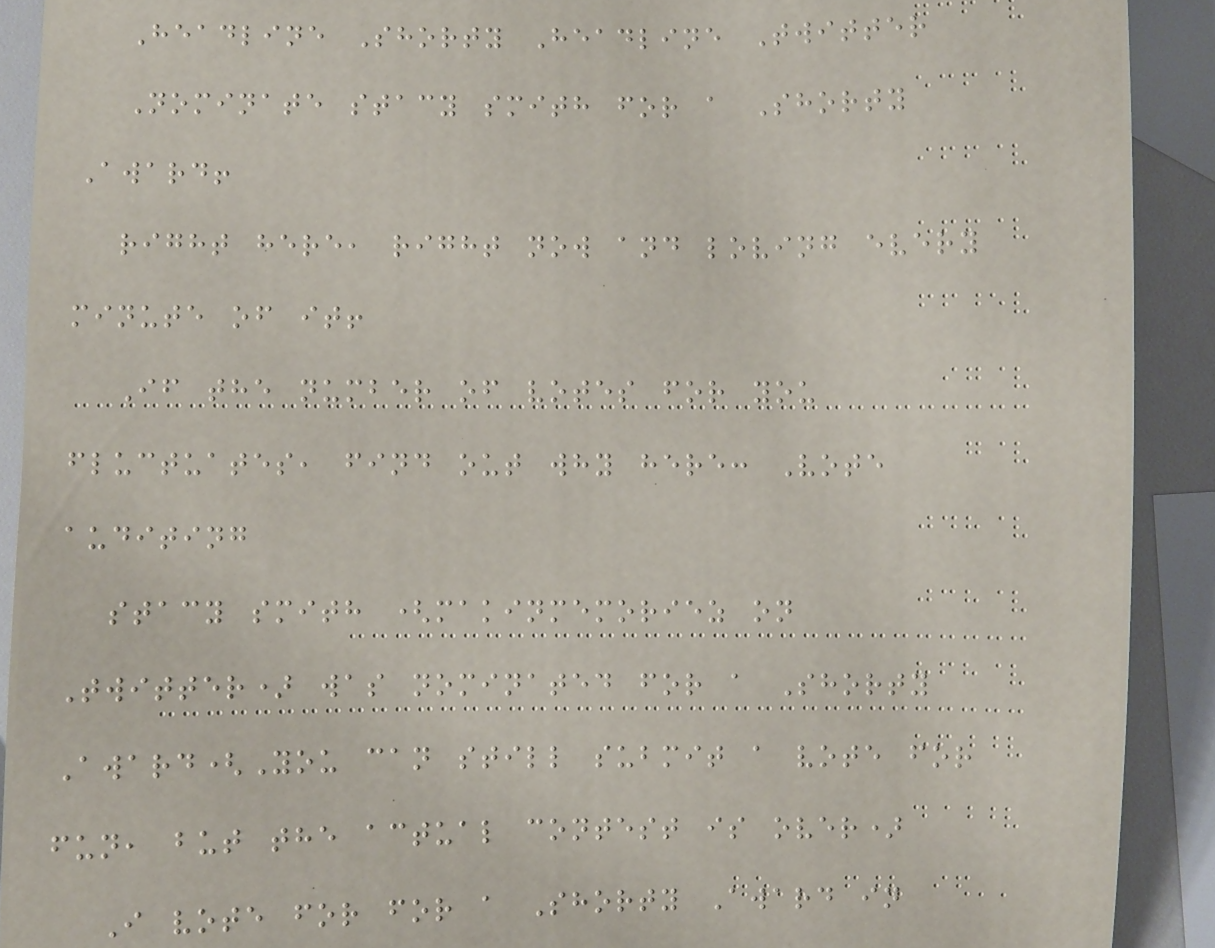Headline Shorty Headline Twitter
Nominate stacy smith for a Shorty
Award!
right here, right now and loving every
minute of it!
If the number of votes for you
fluctuates, find out why here: Vote
auditing
stacy smith (makinmemoriez on
Twitter) was nominated for a Shorty
Award(You can still submit a vote for
fun, but the actual contest is over)
I vote for for a Shorty Award in
